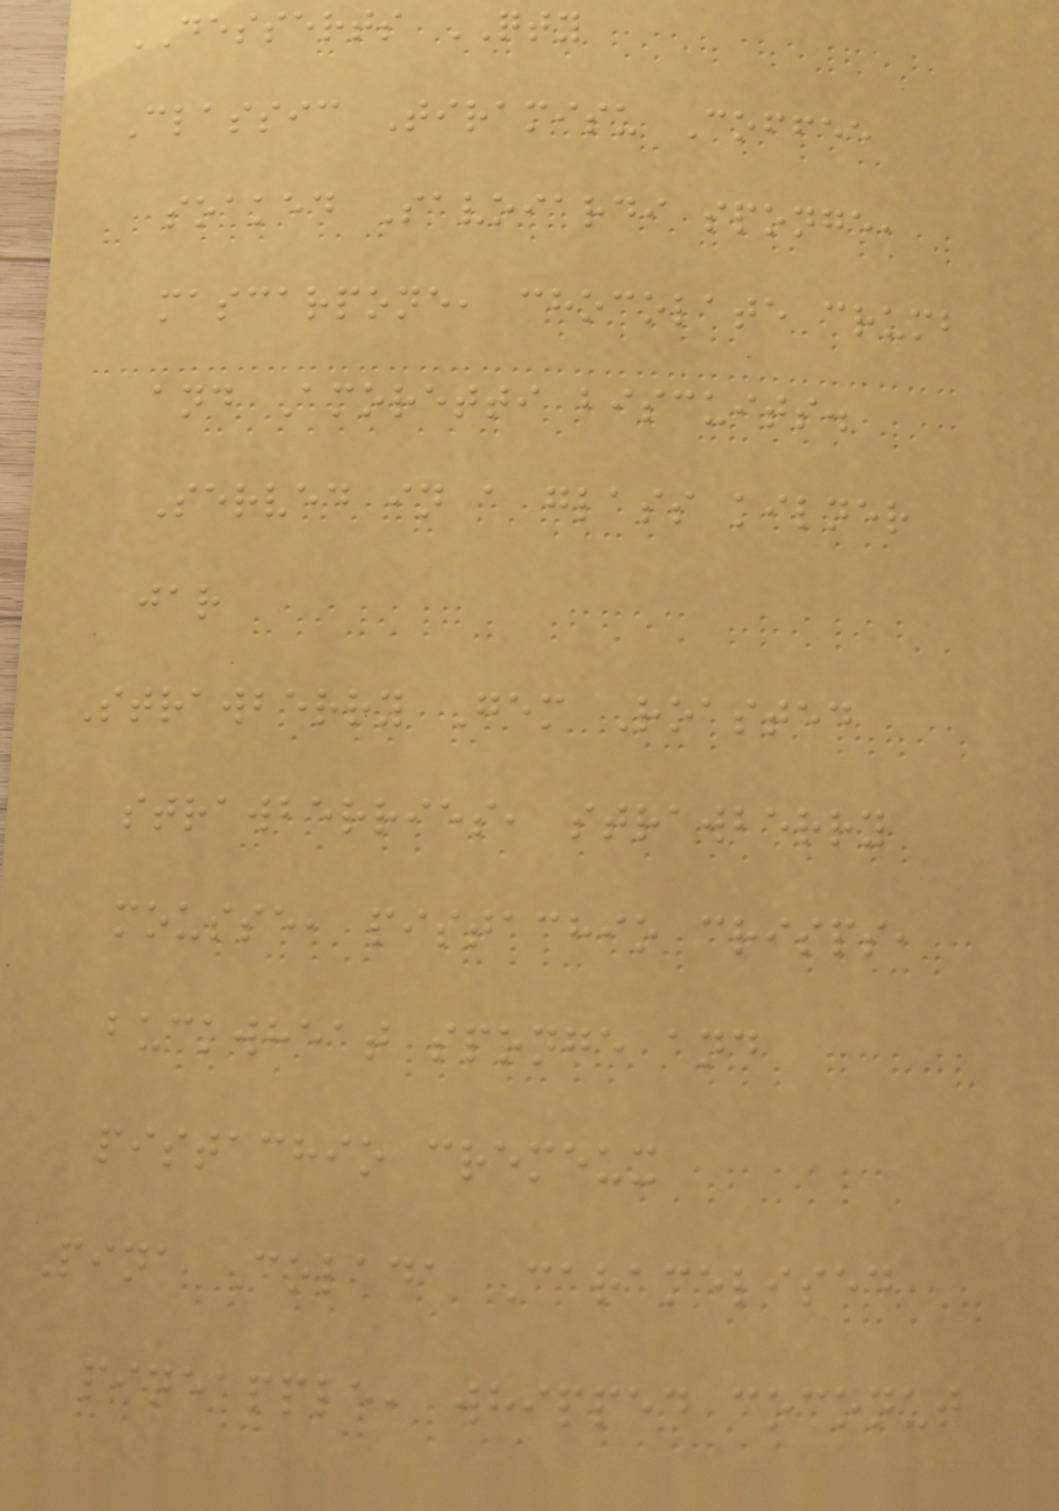DESSERTS QTY
Classic Tiramisu Coffee
soaked Savoiardi sponge,
mascarpone, chocolate crumb
and Amoretti biscuits.
Served in a glass kilner
jar
Strawberry Gem Roasted
strawberries, strawberry
mousse, pistachio crisps,
buckwheat sponge and
pistachio cremeux
Pina Colada Caramelised
pineapple, whipped coconut
